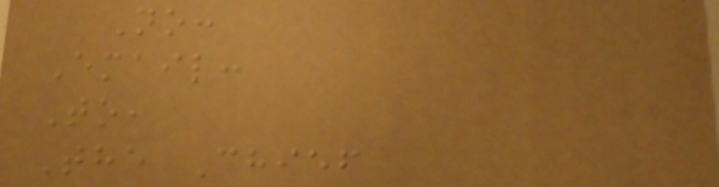No:
Email:
To,
The Chief
